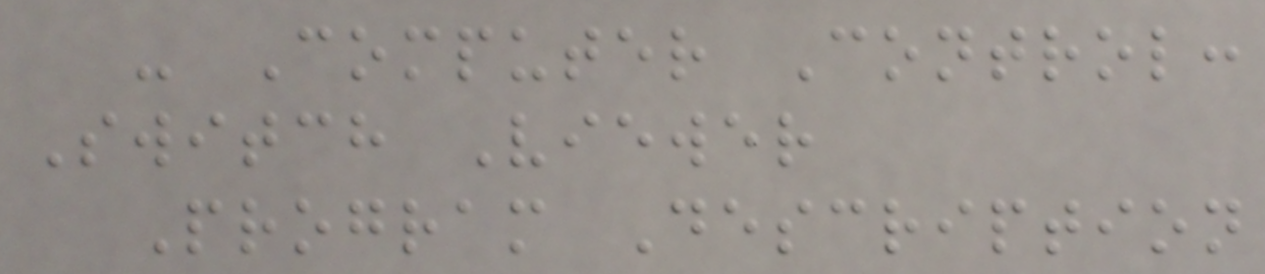- Computer Control:
Switch Viewer
Program Description
